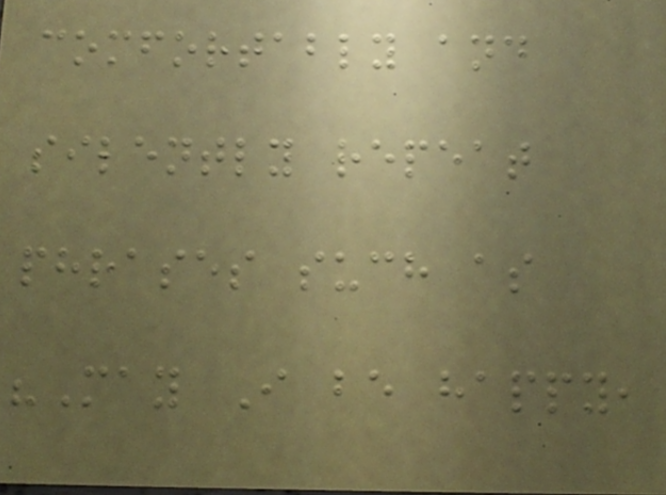comfortably and
silently repeat
phrases such as
"May I be happy,
